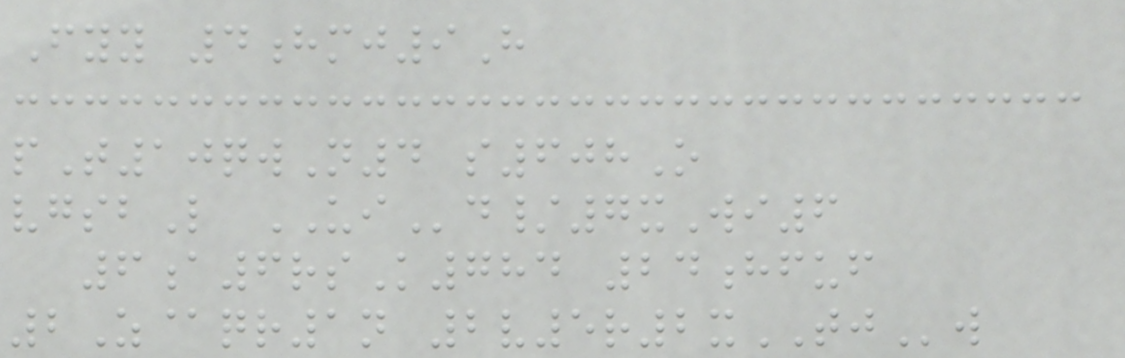Fyy 4hmj9H
pT10qwN4 s608O
vgsbL UId/7xWi6
6a6rsK784 24hfuf
2Z@qr1n 2v5r2xTJw
